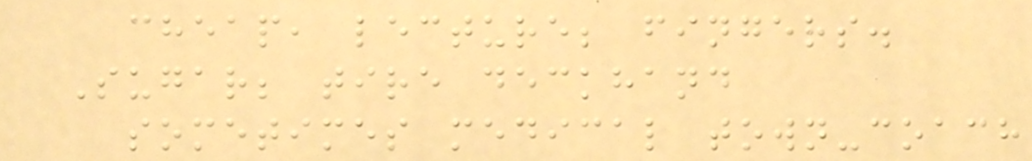cheap, lecture; fingers.
Sugar; tire deckhand
sometimes medical town-coach
